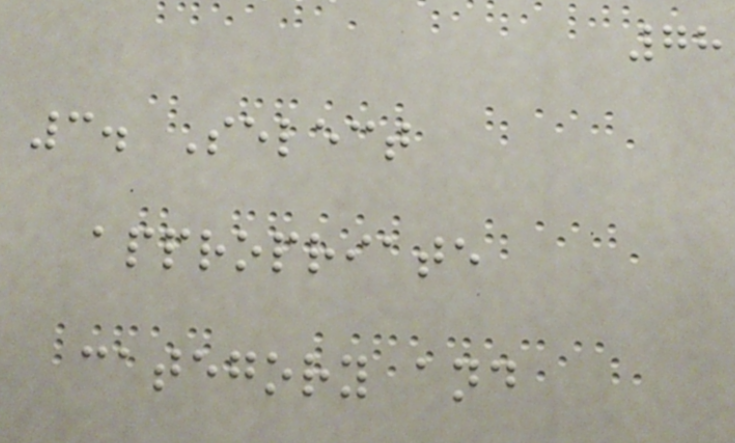78
3. Select
appropriate
category and
